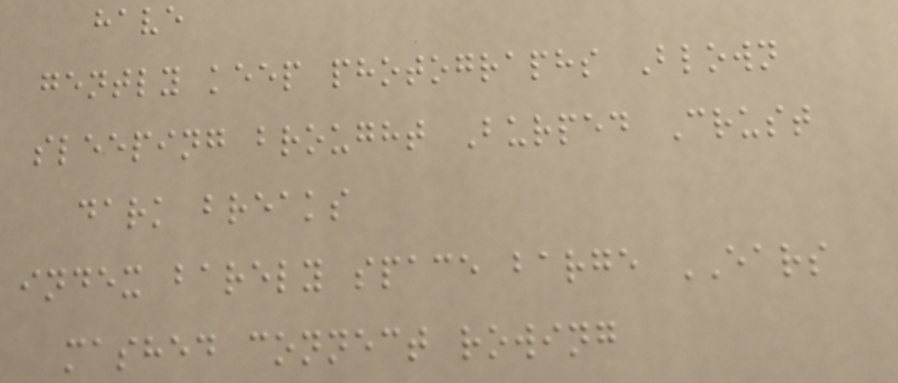have
gently keep photographs Blown
sleeping brought Burped Crust
dark breaks
index barely space barge EARS
mashed connect rowing
